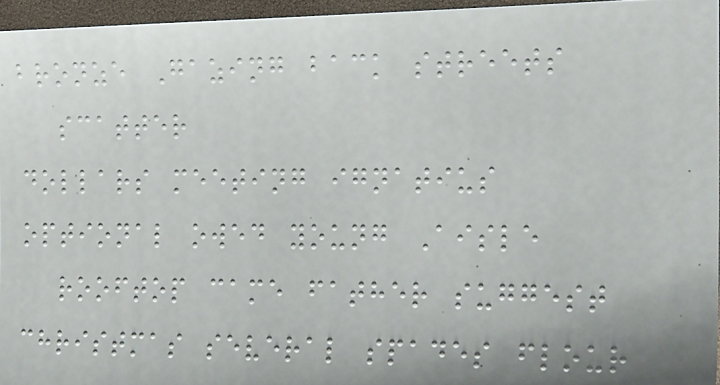bronze Gazing back streets
scatter
dollars meeting ignatius
optional owed young Aisle
rooftop came father suggest
christmas several spades flour
